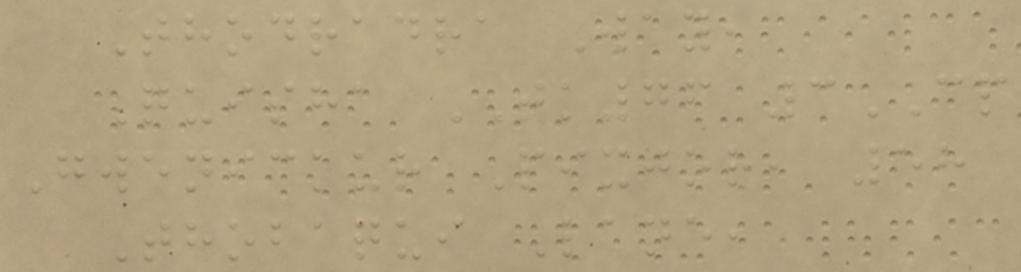Thodradra Way,
Quisha TK76 3CP
Gwenickur Pixjor, 58
Thobaqui Lane,
